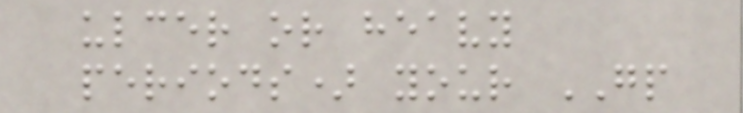ulcer or heavy
periods) your GP
